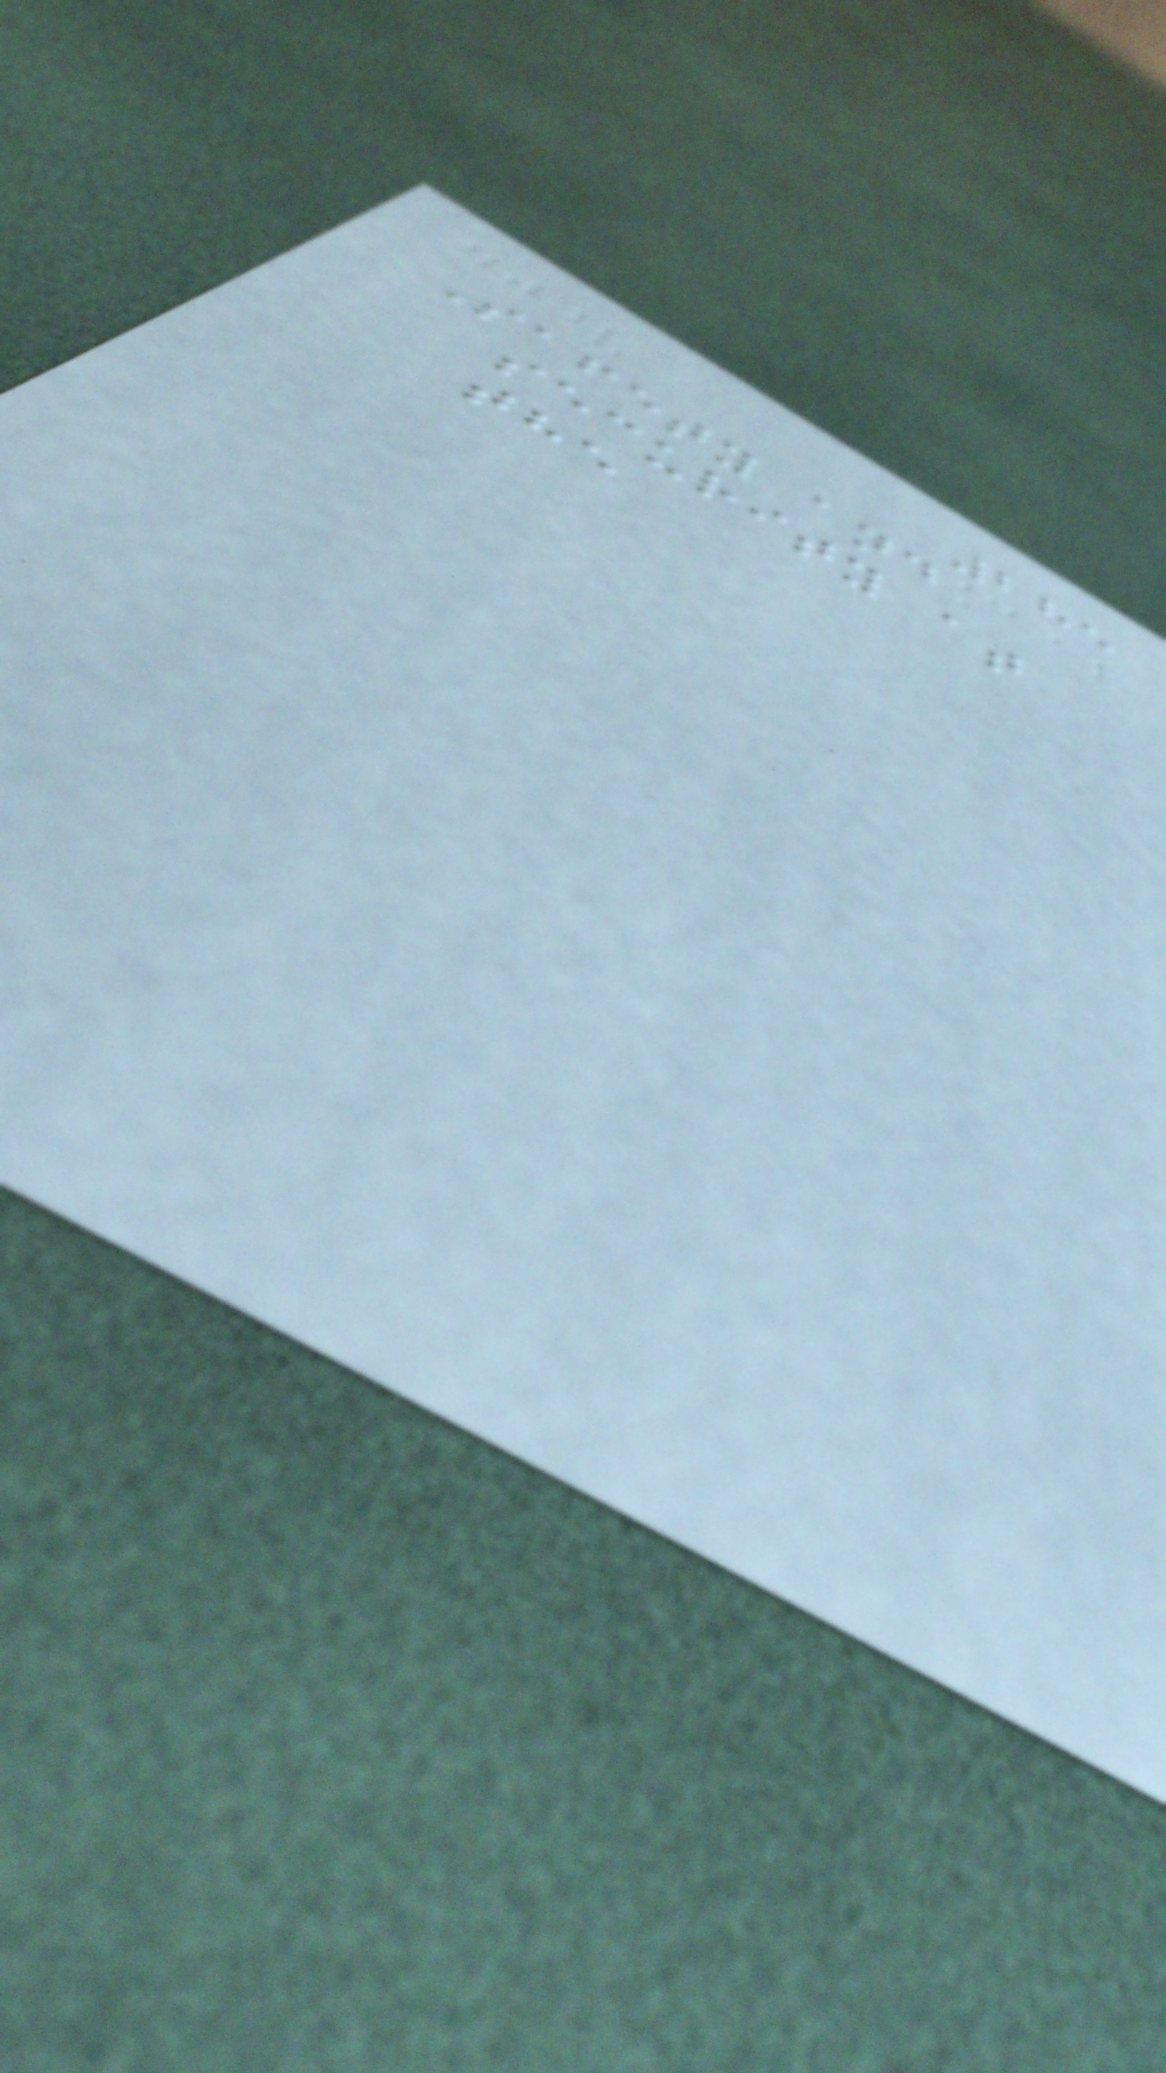285
Safety and
security at
the
